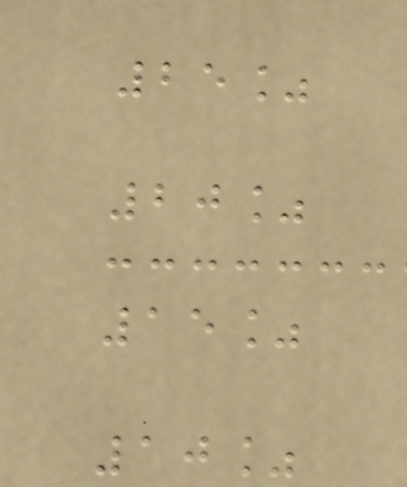25%
20%
15%
10%
